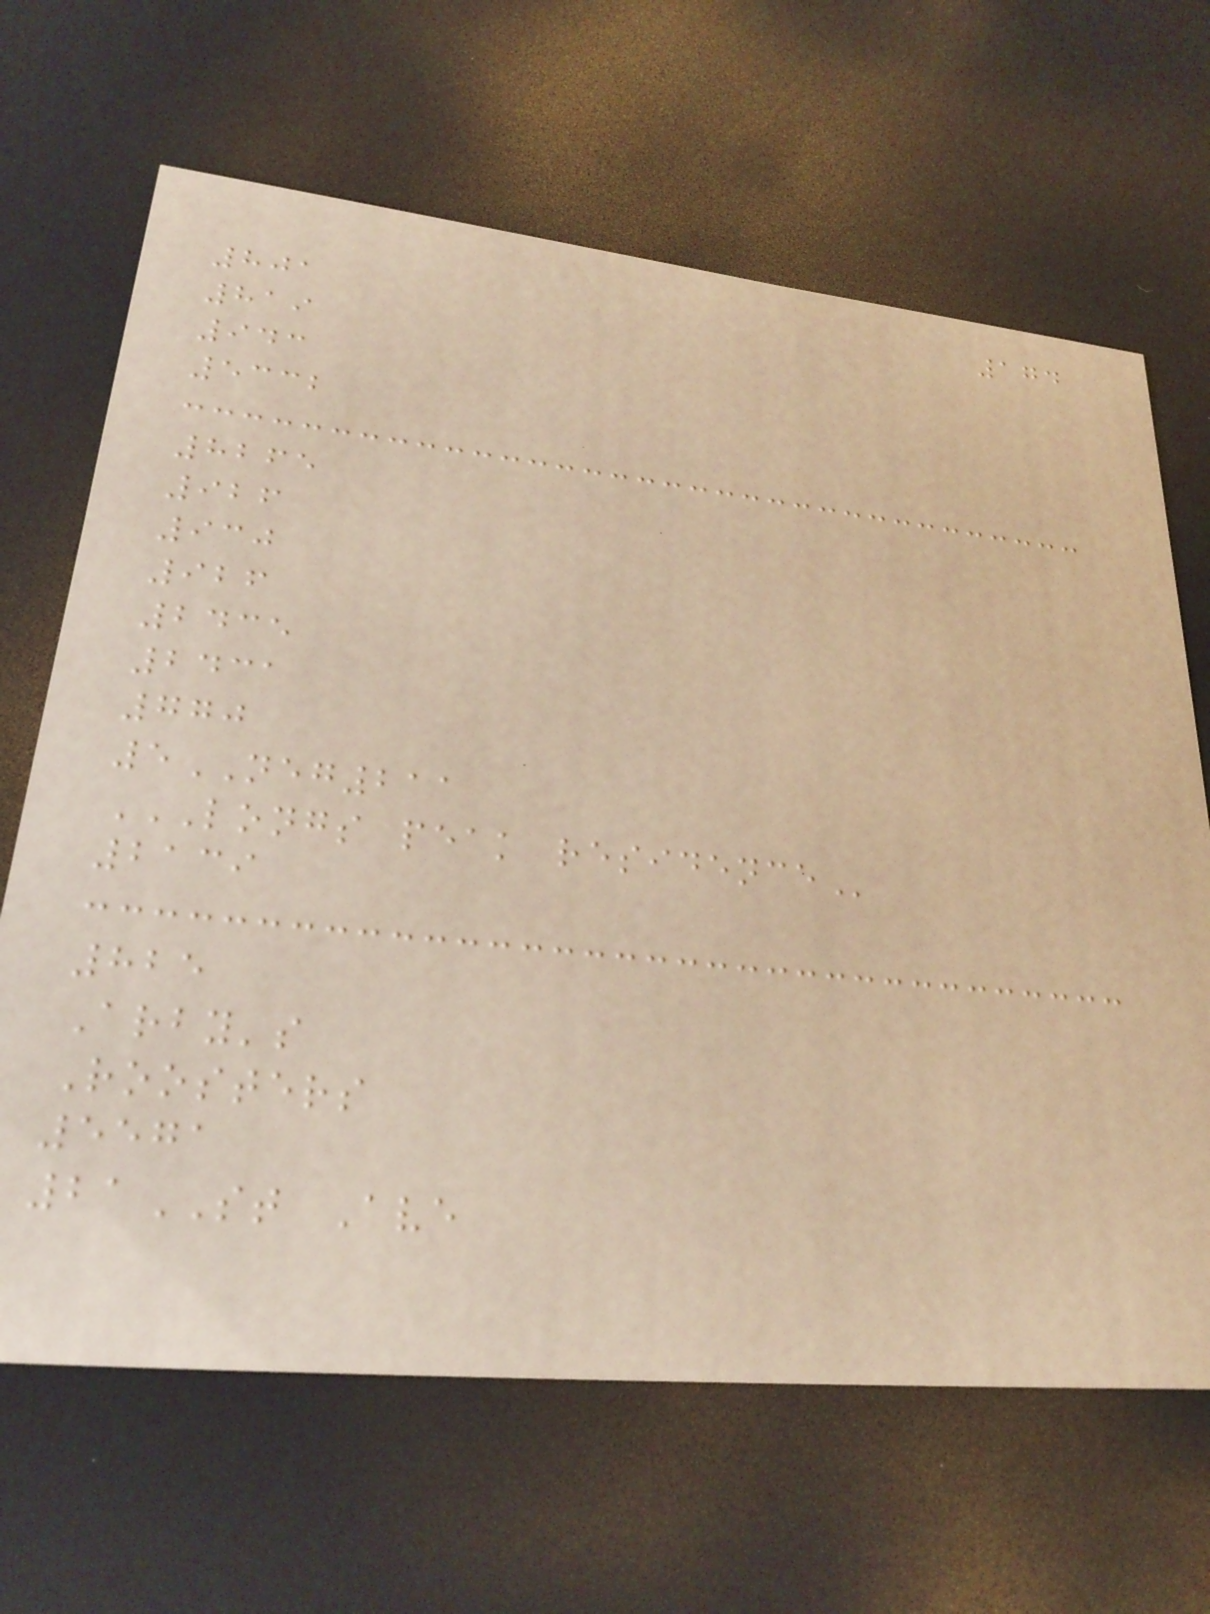174
801
819
943
5332
8265
926
930
926
2435
2431
770
5NEG211
LONGS PEAK RESIDENCE
2139
825
Arby's
Roosters
5571
21ST Ave
